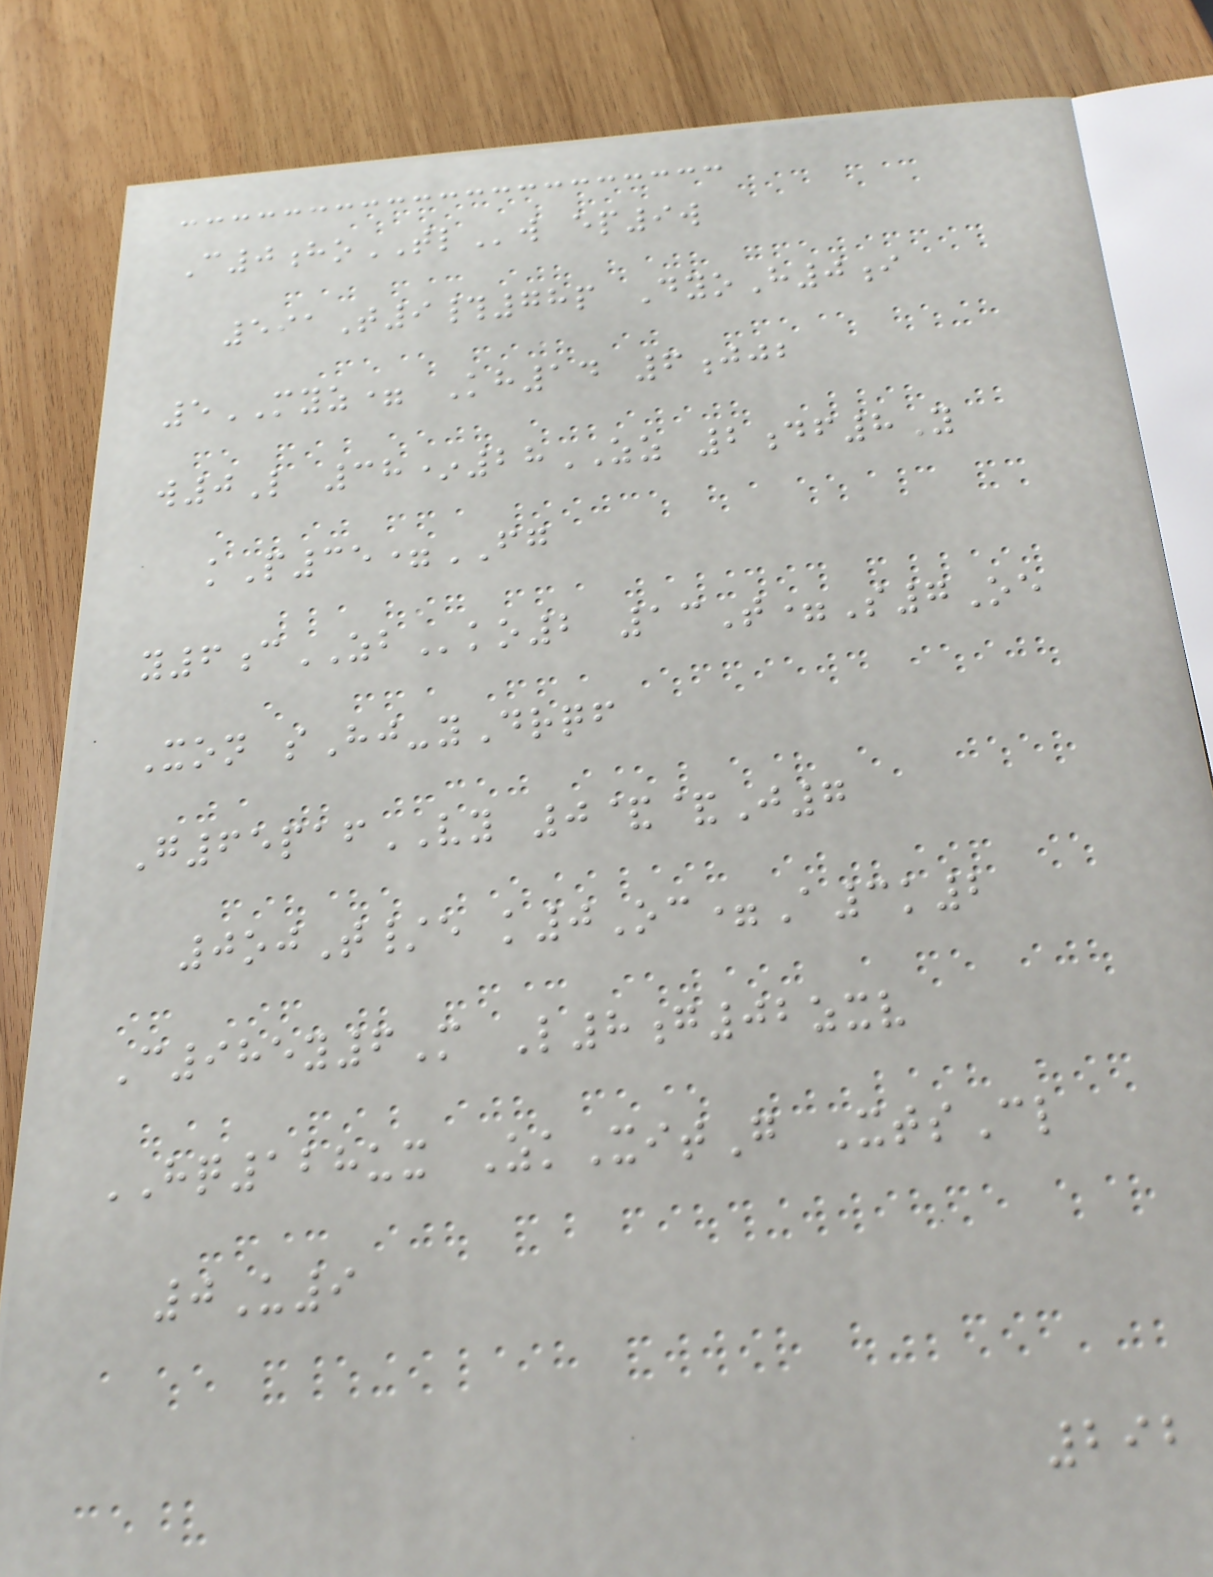C0hoTLw ep9w
591T9#78p DyoH0i
5MYZ= Kh14 6jjb
w0L 38*28ZZ 2df8Y
kP35=FG
y6cZBko2 13T=S7Oe
Xon sHj-yDrqf
G65pafVY 0&&J7
0ojT/e k0Oc=A3k2
C985y6M L8g02zxv
HQ128ux ZkXitG XtsCl
0U9
292
